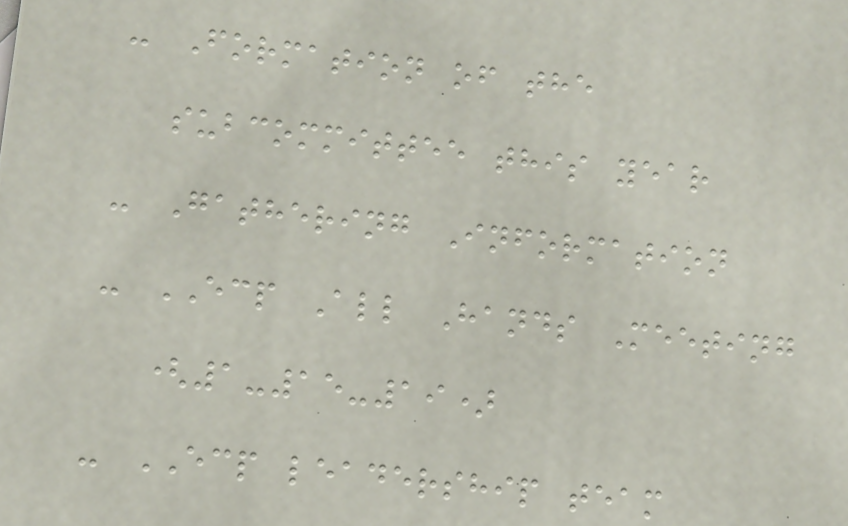- Formation of the
subcommittee this year
- Gathering Information
- ECP All Hands Meeting
(1-15-19)
- ECP leadership team
